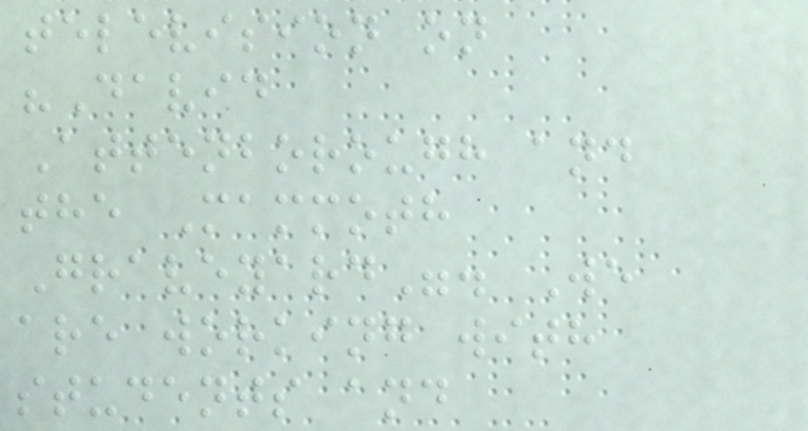television on
"David
Attenborough and
the Mammoth
Graveyard". We
are working with
students and
